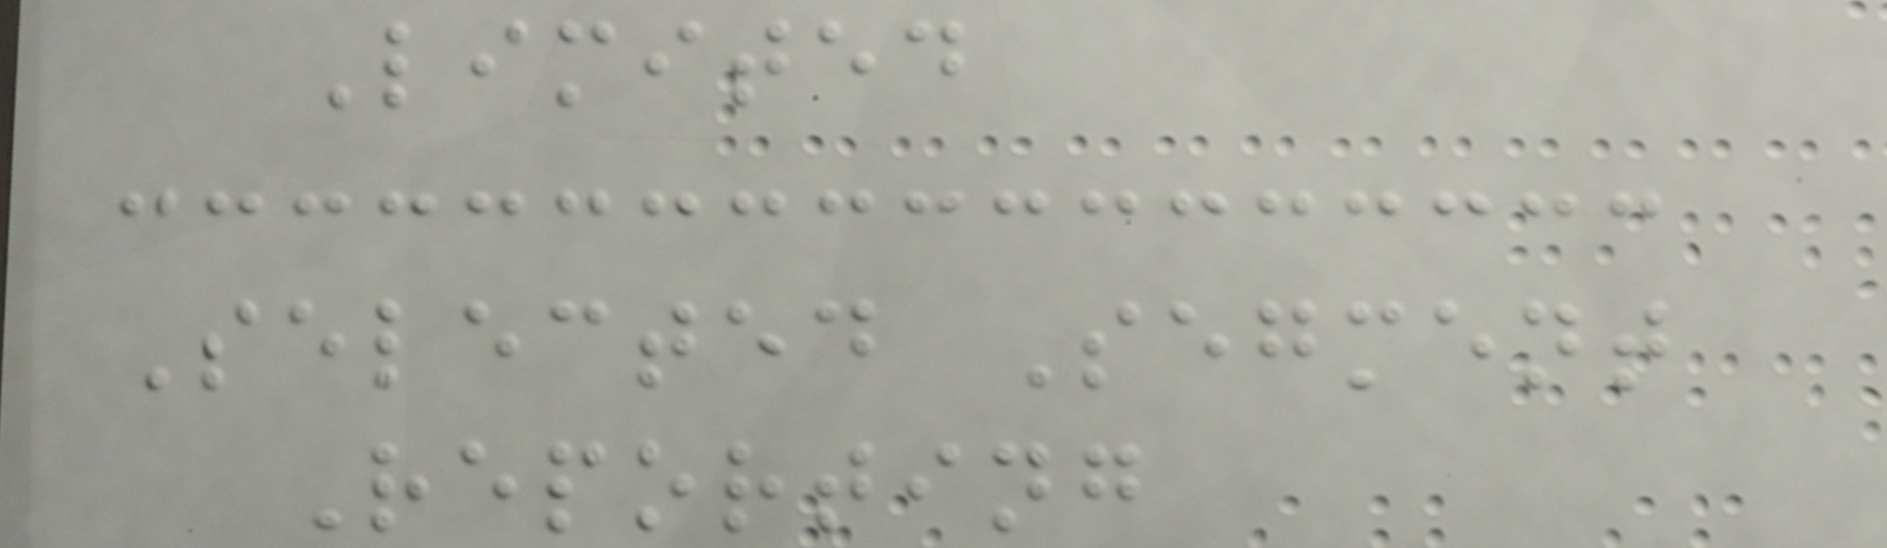Limited
Selected Segment
Reporting
